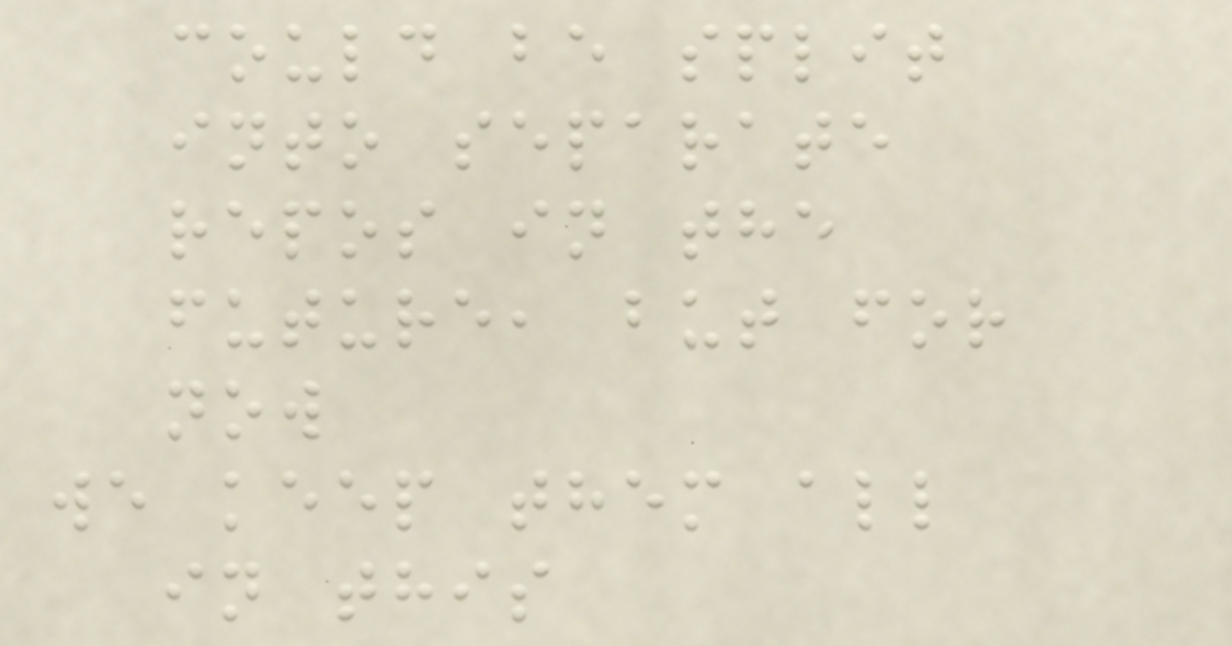could be split
into separate
repos in the
future, but for
now
we keep them all
in this
